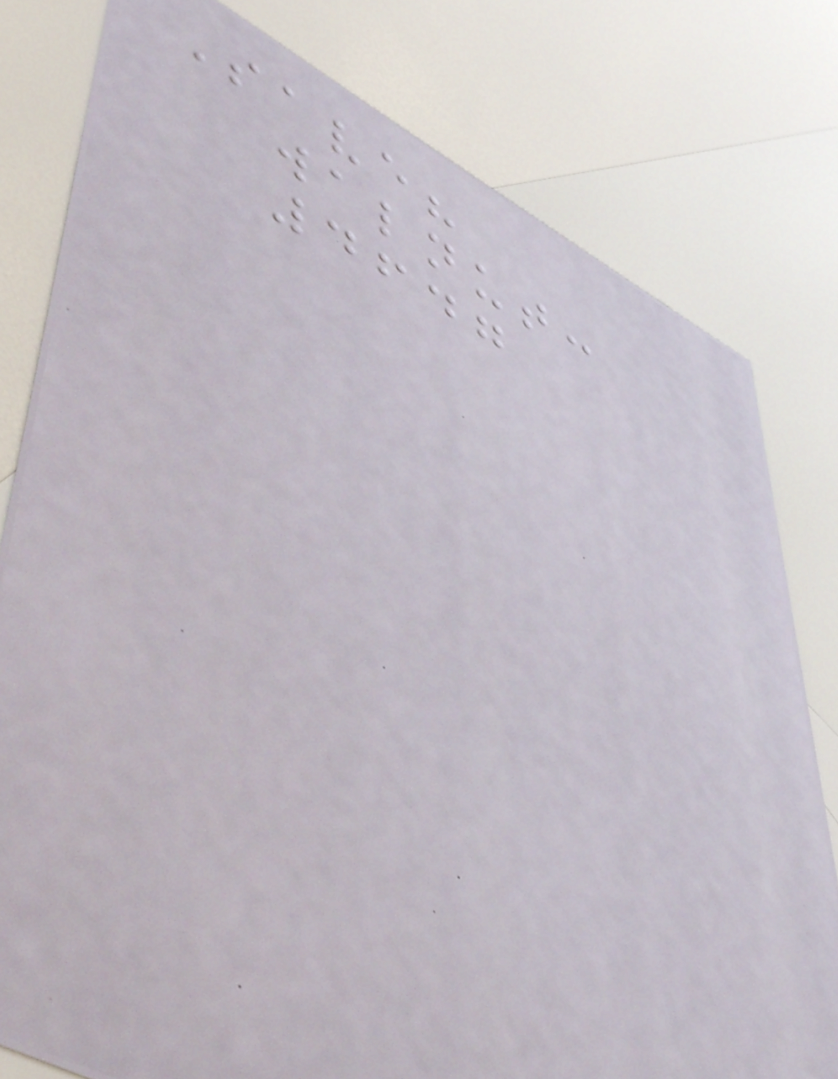Save?
walnut:
4647
